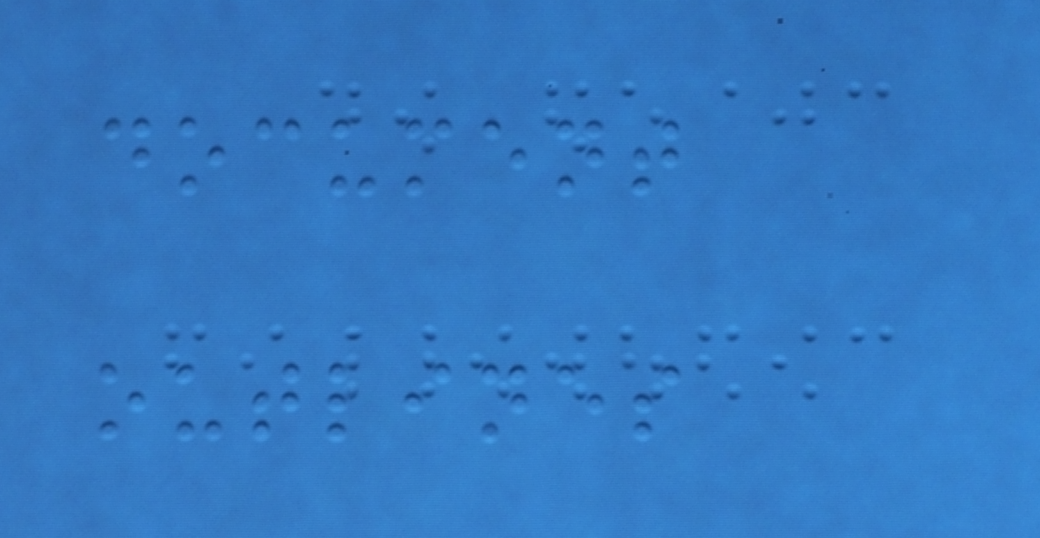document
outlines
